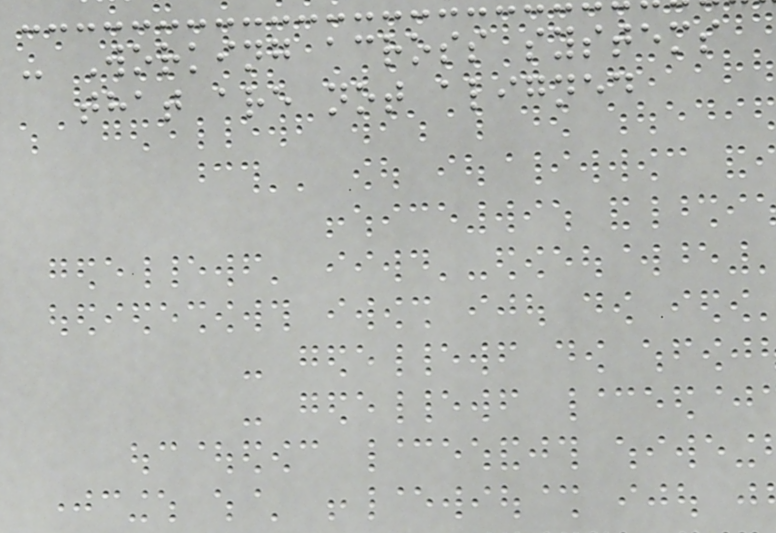- Working across systems
that are not aligned
